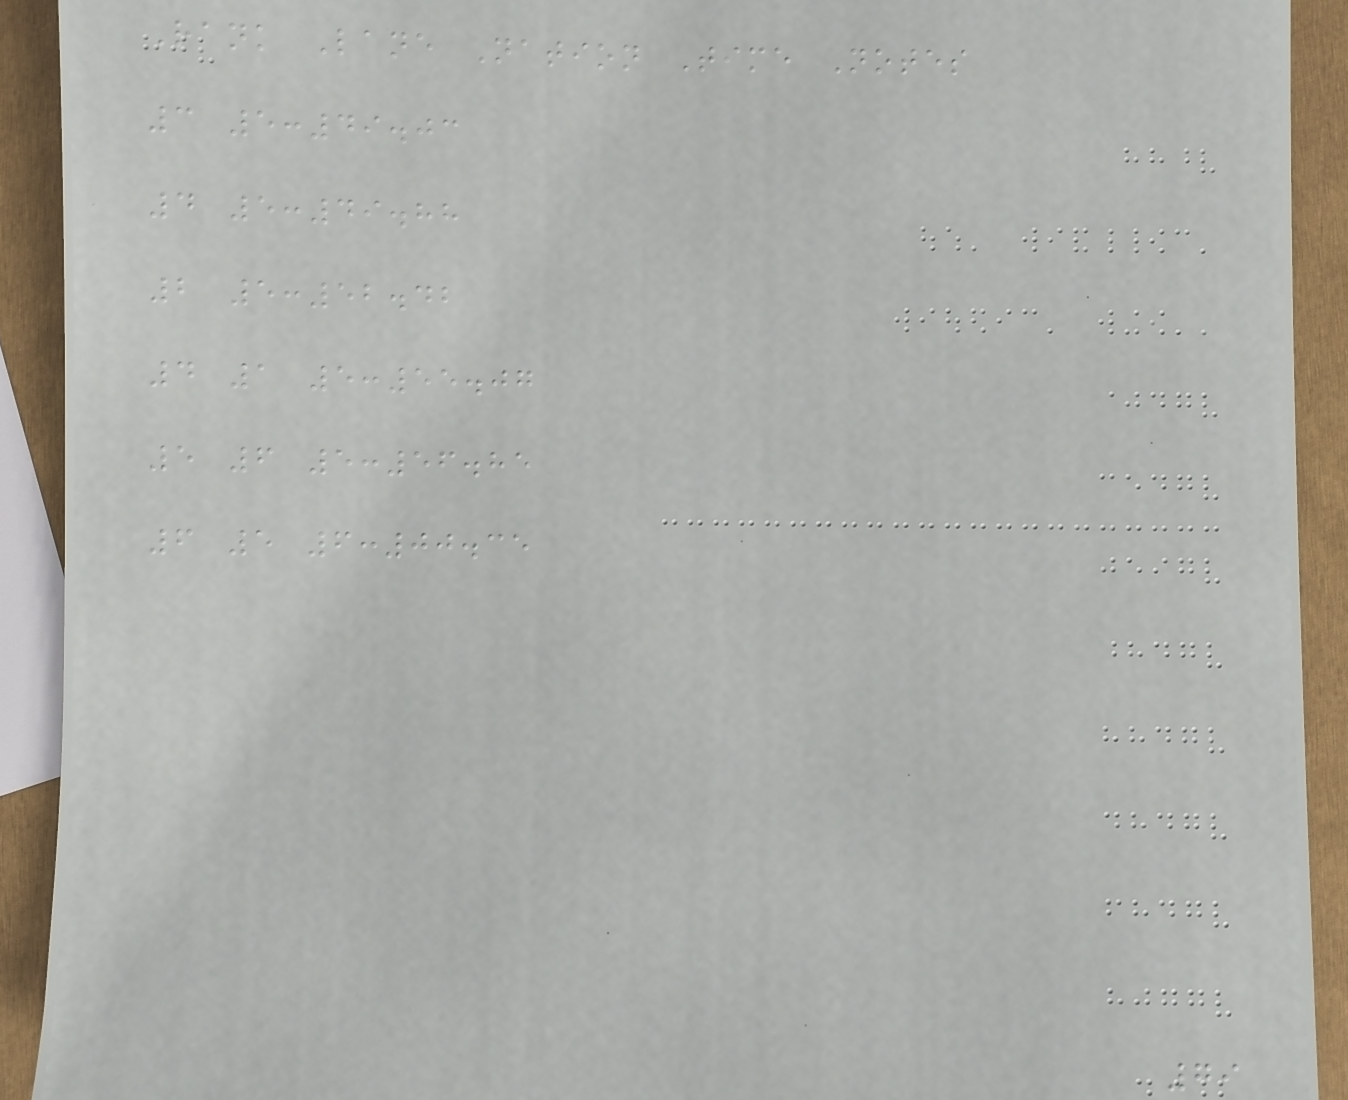Rank Lane Nation Time Notes
3 5:49.03
4 5:49.88
2 5:52.42
4 1 5:55.07
5 6 5:56.85
6 5 6:00.35
79
